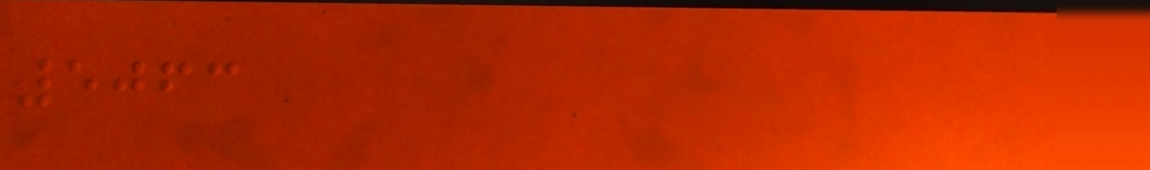5063
